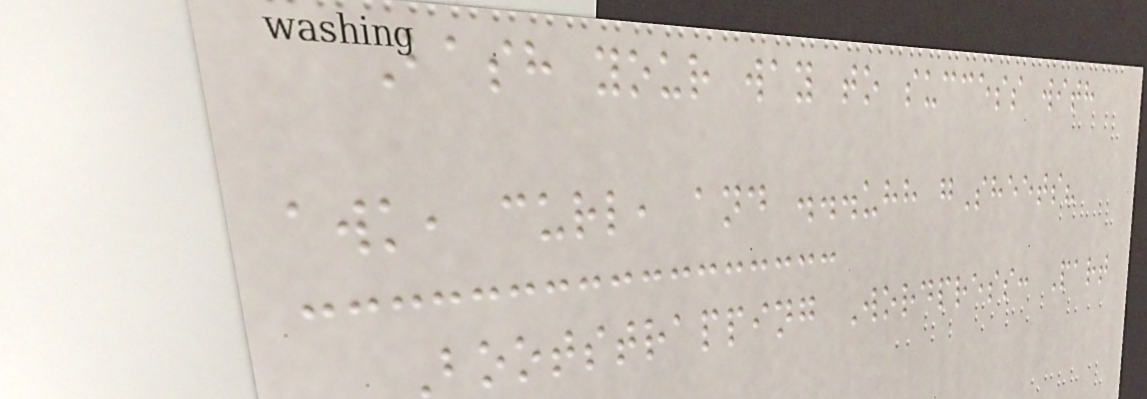Bash your way to success with
awk, curl, and ...uhh gSheets?
Bootstrapping Wordpress: Part
